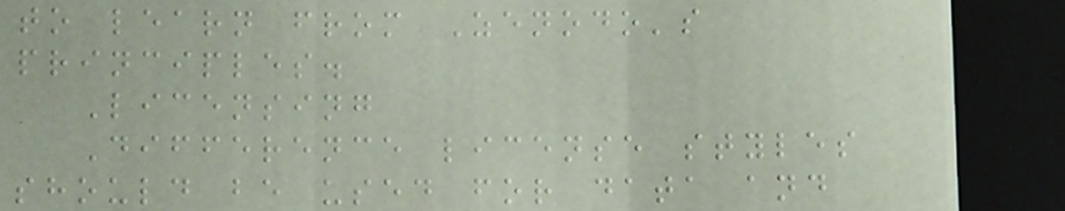to learn from Zenodo's
principles.
Licensing
Difference license styles
should be used for data and
